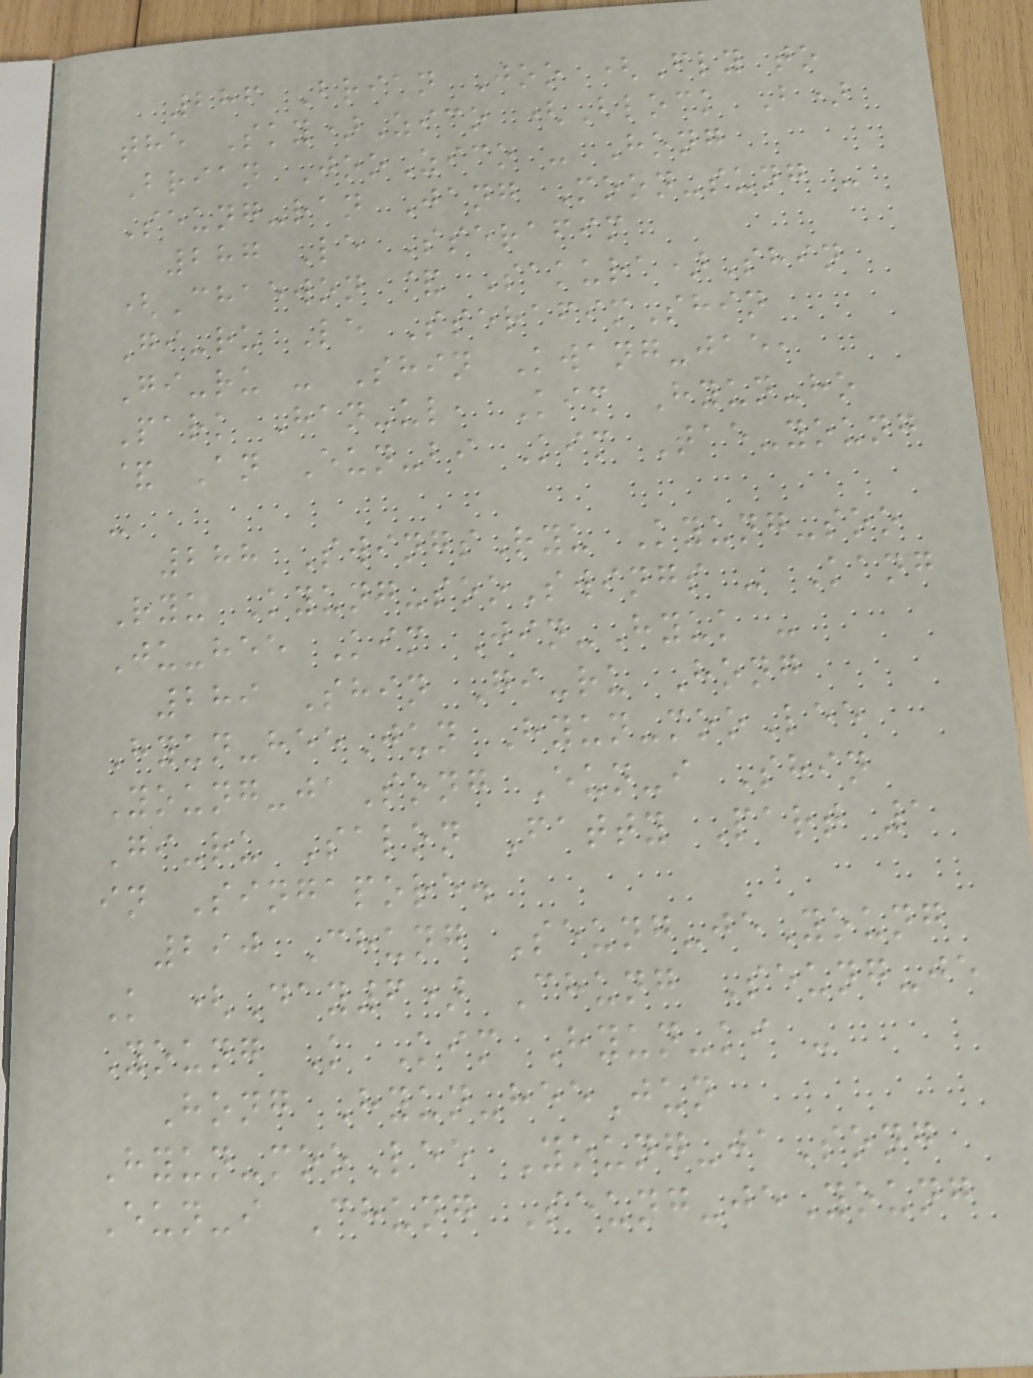286 Brian Joo (Fly to
the Sky)Zico (Block B)
Brian JooZico - Hong
Seung-ran Jang Moon-sung -
287 Le Sserafim
(Chaewon & Sakura)Shin
Gi-ru Le SserafimShin
Gi-ru - Shin Kwang-jae,
Park Han-ul, Kim Hyun-ho
& An Eun-bi Kim Tae-young
-
288 SwingsRyu Kyung-soo
Ryu Kyung-sooSwings - Kang
Ju-hee Kim Jin-Hyuk -
289 Shin Gi-ru Hong
Hyun-heeJun Hyun-mooLee
Young-jaSong Eun-i Shin
Gi-ru Salon Fatty Part 1
in Singapore.
290 Chung Seung-jeYoung
K (Day6) Chung Seung-je
Young K Kim Hyun-ki -
Hong Hyun-heeJun
Hyun-mooLee Young-jaSong
Eun-i Chung Seung-jeYoung
